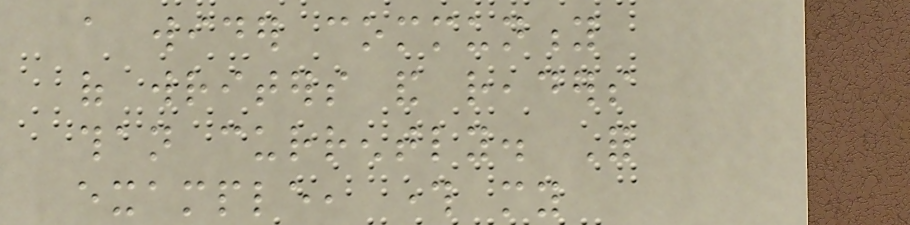a wider community
of writers and readers
than currently. For
example, through my
